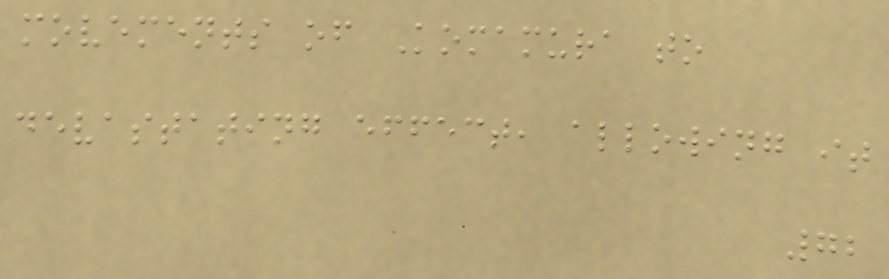movements of Komamura to
devastating effect, allowing it
72
